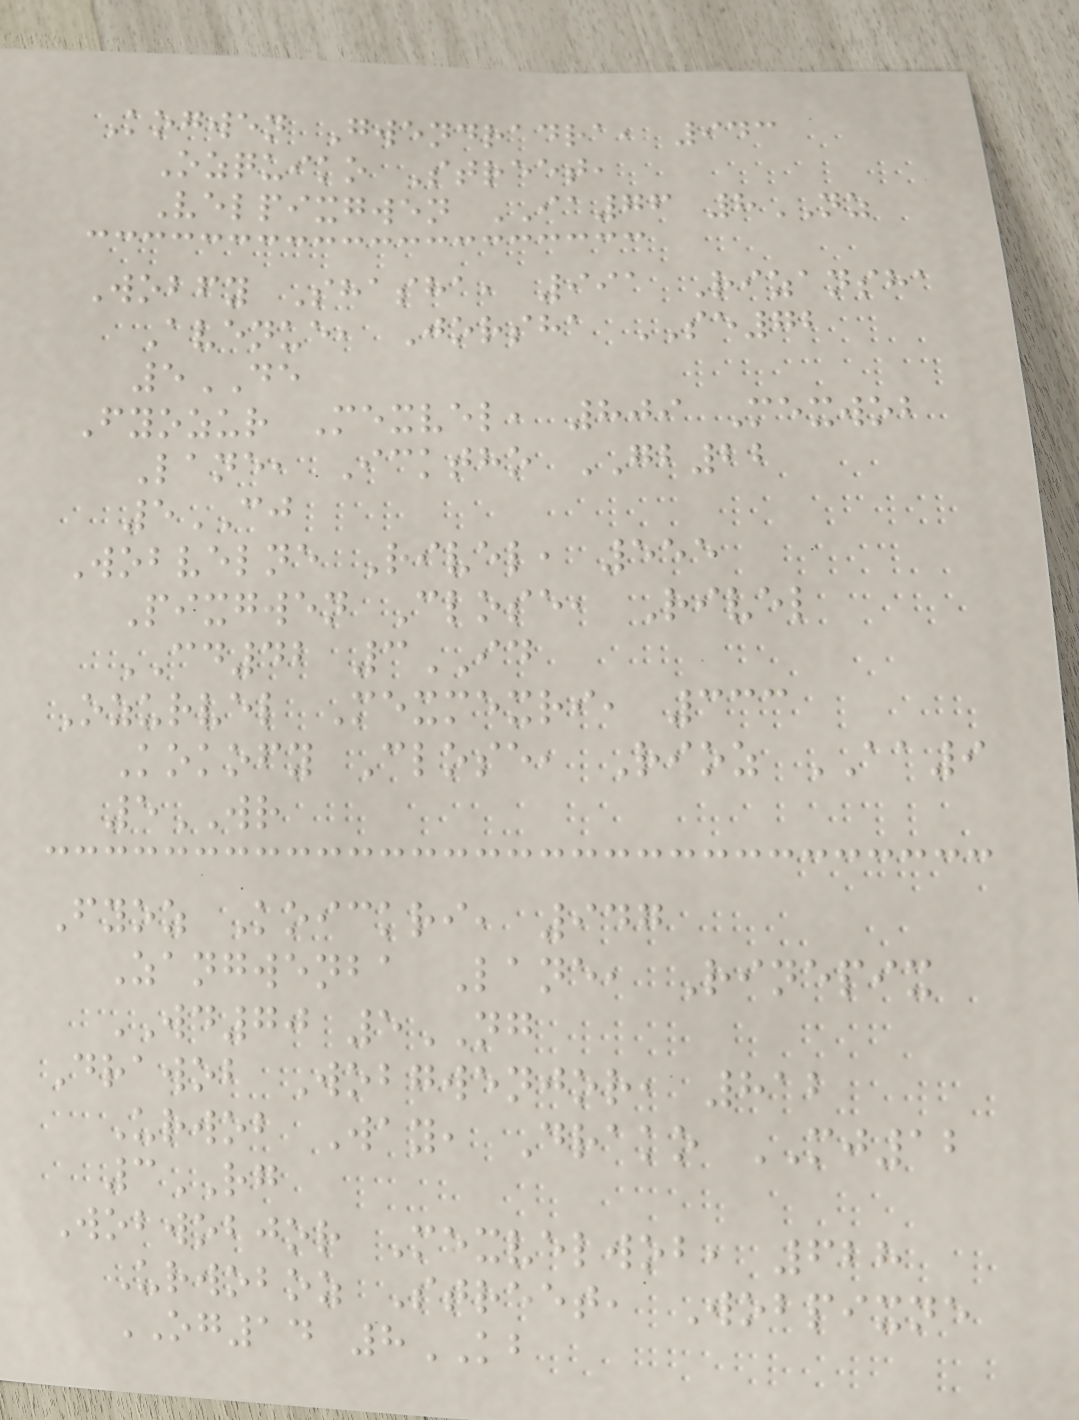Kogwen Gwendradra, 943
Ozquiko Street,
Velpixgwen IA76 8NZ
Wobfy Shasha, 991 Rizansha
Avenue, Jorsha SE72
5DE
Fyozur Mexvel, 809 Mexwob
Lane, Icktho GB22
5CJ
Wobvelne Rivel, 555
Pixgwen Close, Rivel
CD42 3ID
Ozurvel Mexmexri, 333
Kokofy Close, Rioz AA9
5WR
Fyoz Koickri, 947
Zangwenba Lane, Rinepix
WD70 5NG
Drawob Wobgwenjor, 812
Urwob Way, Drako MJ12
3RG
Wobwobjor Mexvelwob, 628
Urwoboz Street, Wobpixne
OG14 8KB
